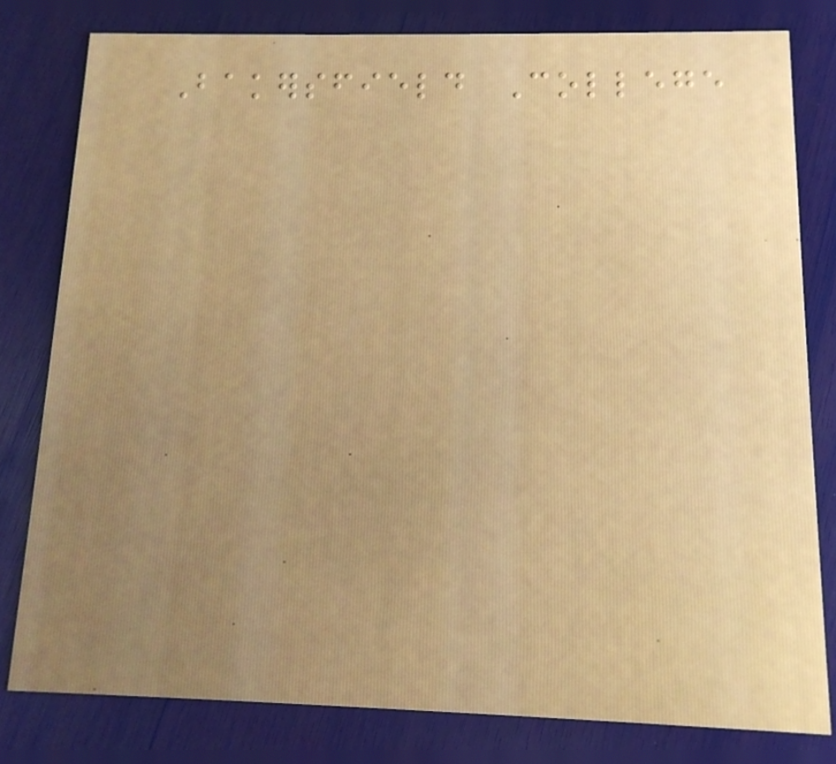Bakersfield College
